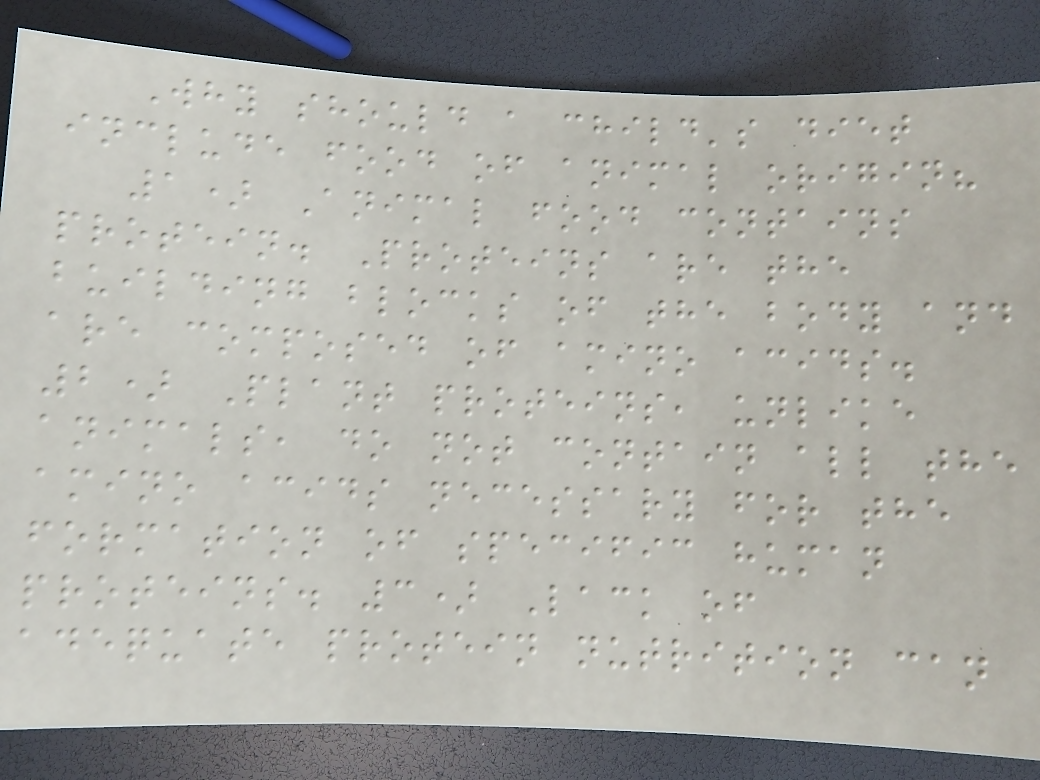Why should a child's diet
include food of animal origin?
1) Animal food contains
protein. Proteins are the
building blocks of the body and
are composed of amino acids.
2) Plant proteins, unlike
animals, do not contain all the
amino acids necessary for the
formation of specific human
proteins. 3) Lack of
adequate protein nutrition can
